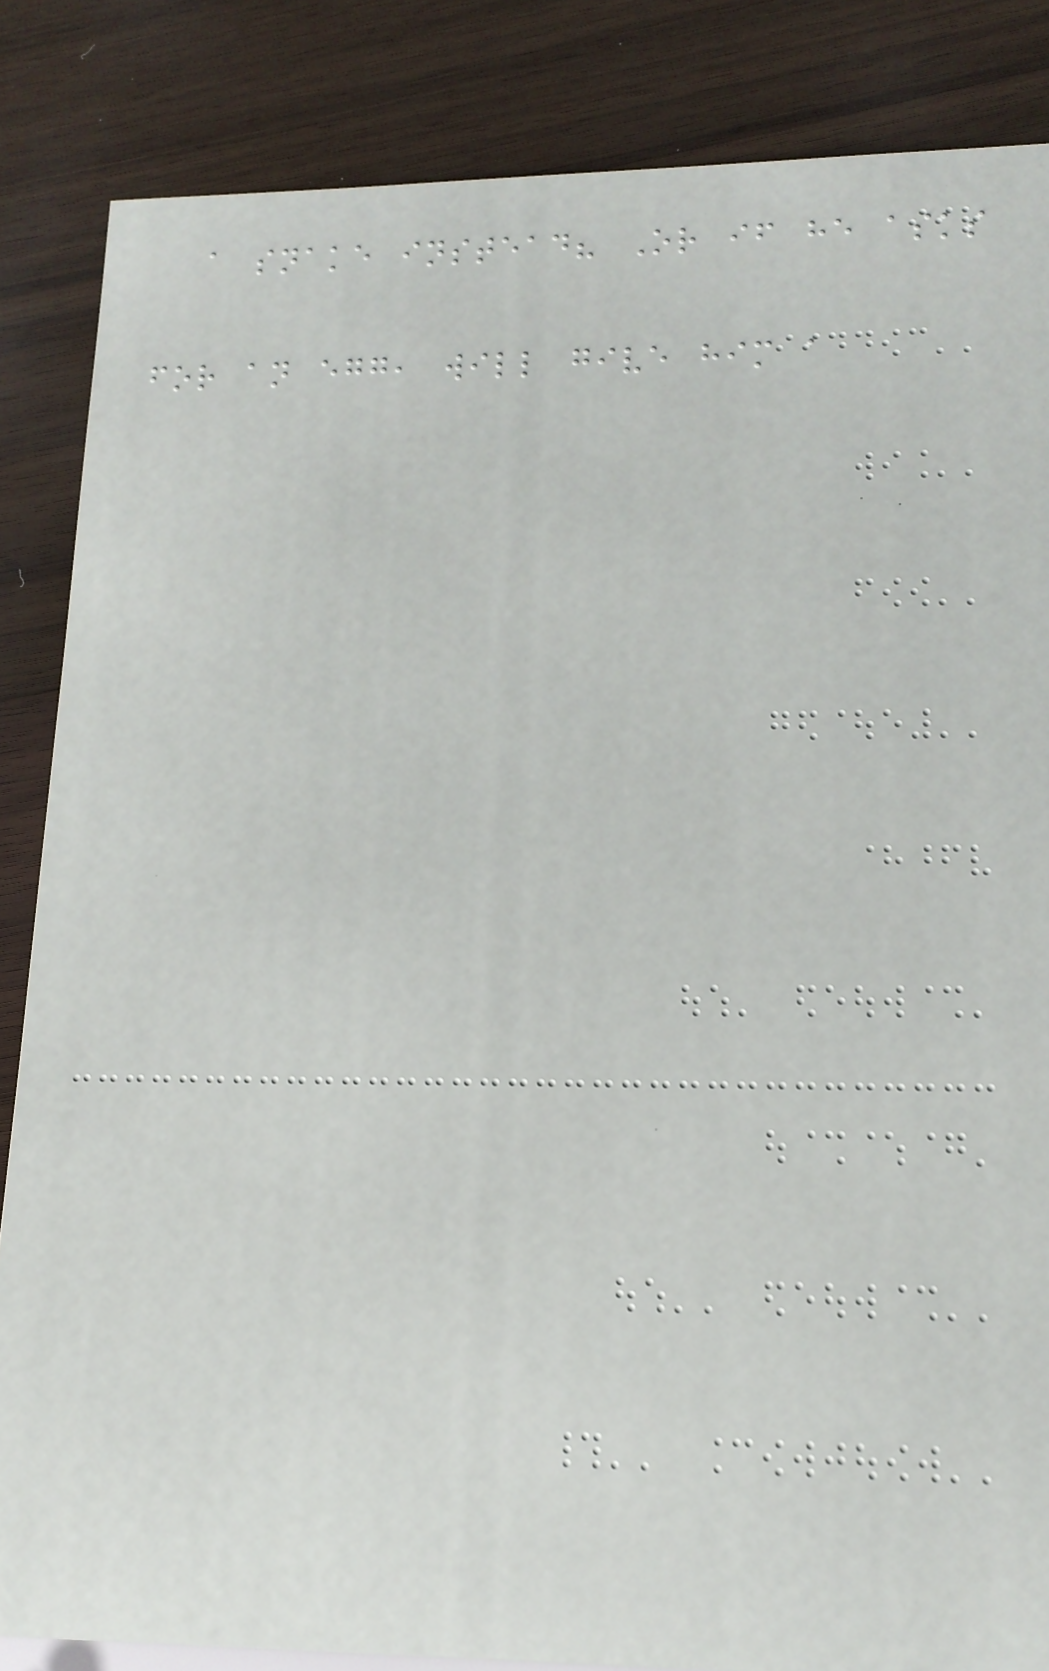a snake instead? Or if he asks
for an egg, will give him a
